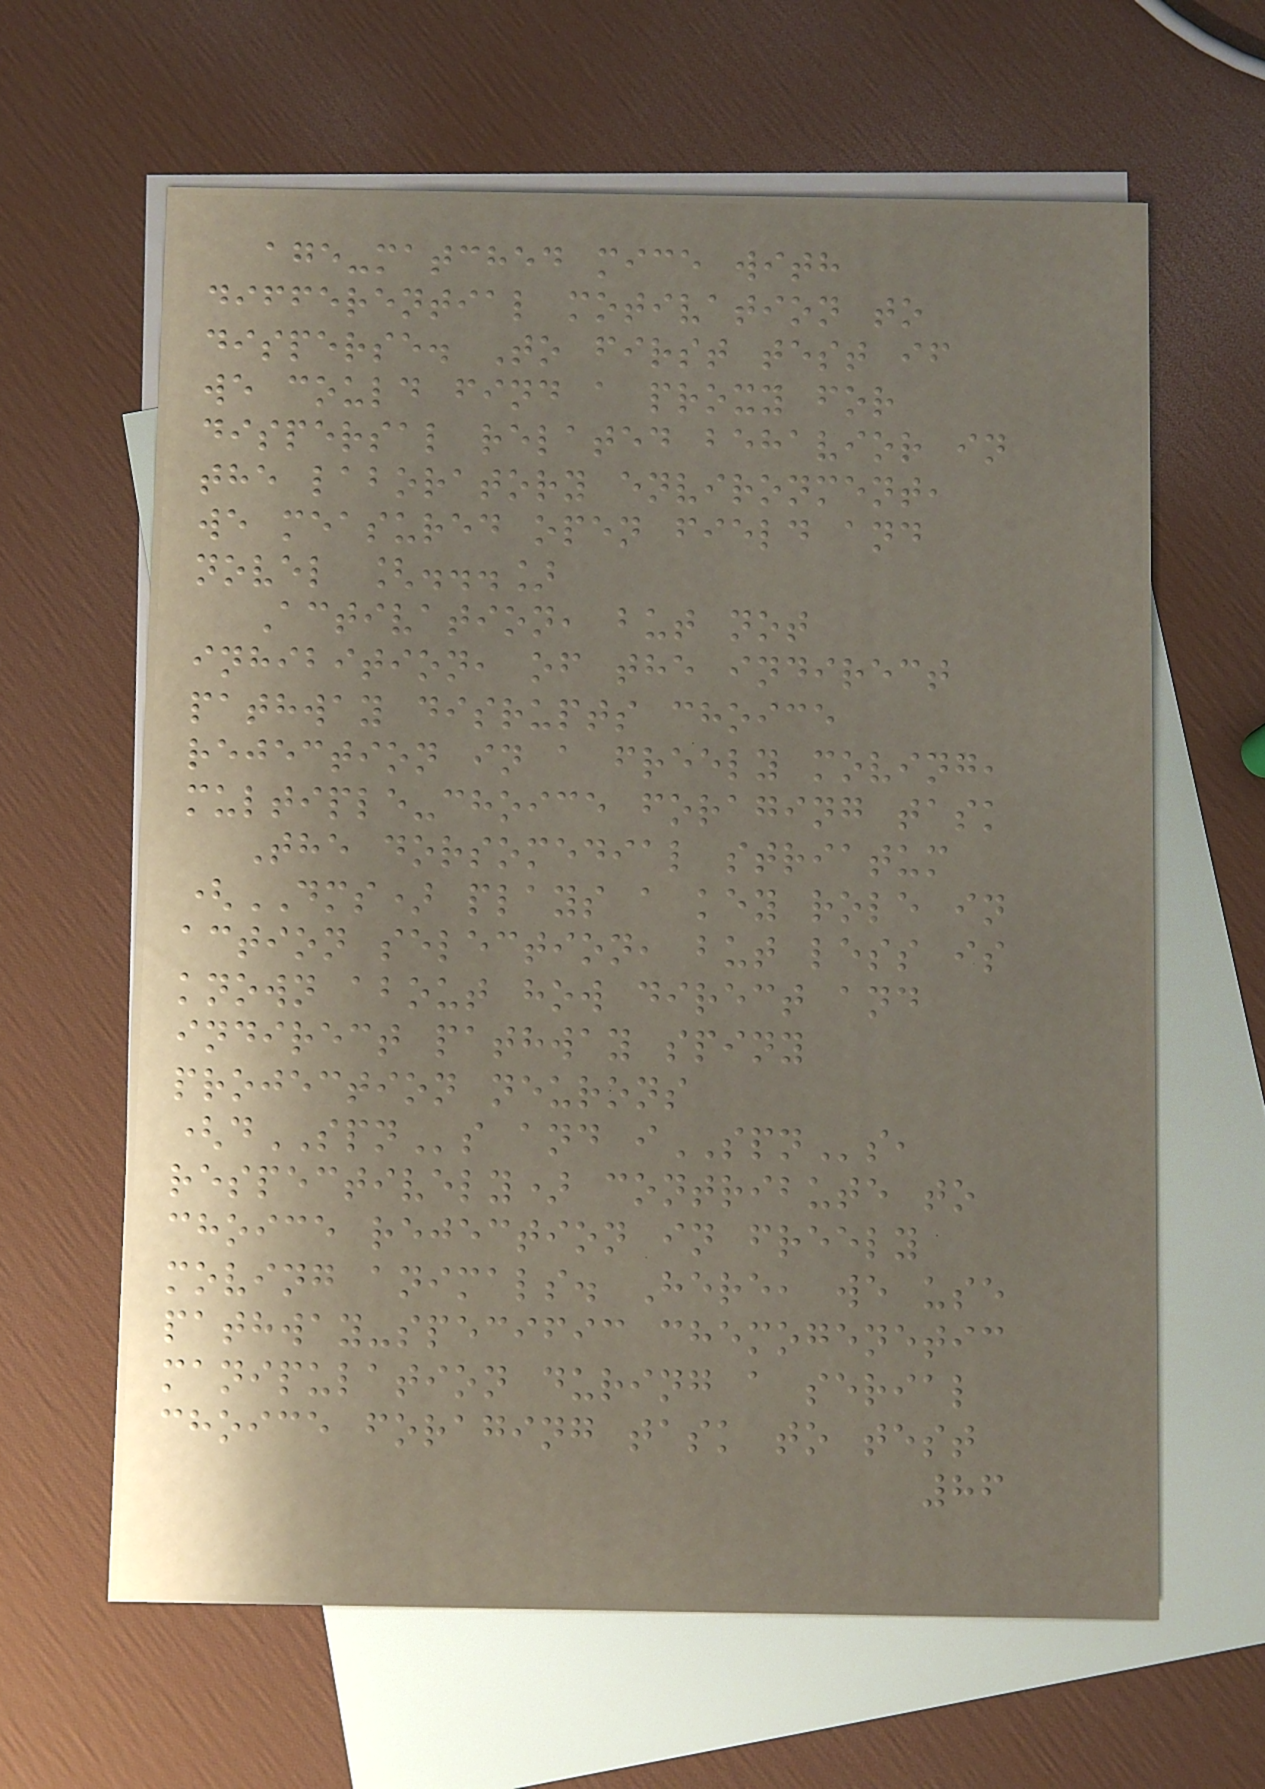age-matched mice with
differential motivation to
disperse. To first test if
we could find a proxy for
dispersal related behavior in
the laboratory environment,
we measured open field and
novel [...]
Activation, but not
inhibition, of the indirect
pathway disrupts choice
rejection in a freely moving,
multiple-choice foraging task
The dorsomedial striatum
(DMS) plays a key role in
action selection, but less is
known about how direct and
indirect pathway spiny
projection neurons
(dSPNs and iSPNs,
respectively) contribute to
choice rejection in freely
moving animals. Here, we use
pathway-specific chemogenetic
manipulation during a serial
choice foraging task to test
86
